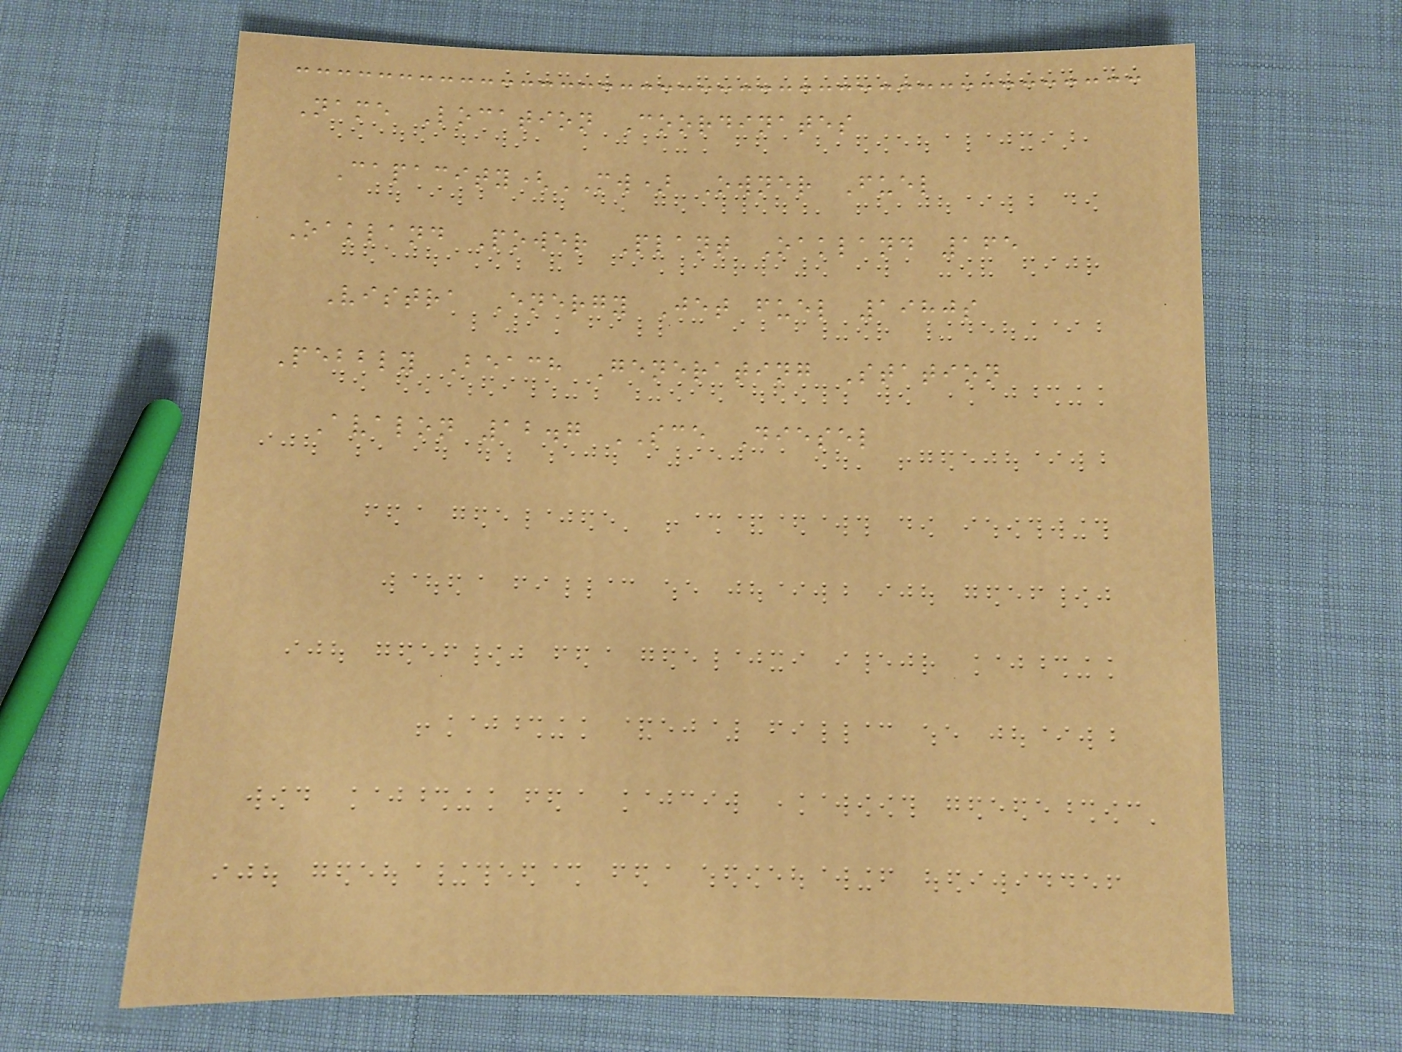Name Location Coordinates
Capacity(MW) Owner Fuel
Oakland Power Plant Oakland 165
Vistra Energy Jet fuel 1980s
Pebbly Beach Generating Station
Avalon 12.7 SCE Diesel
